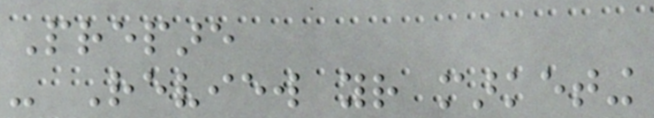Prepare
- Review your marketing
